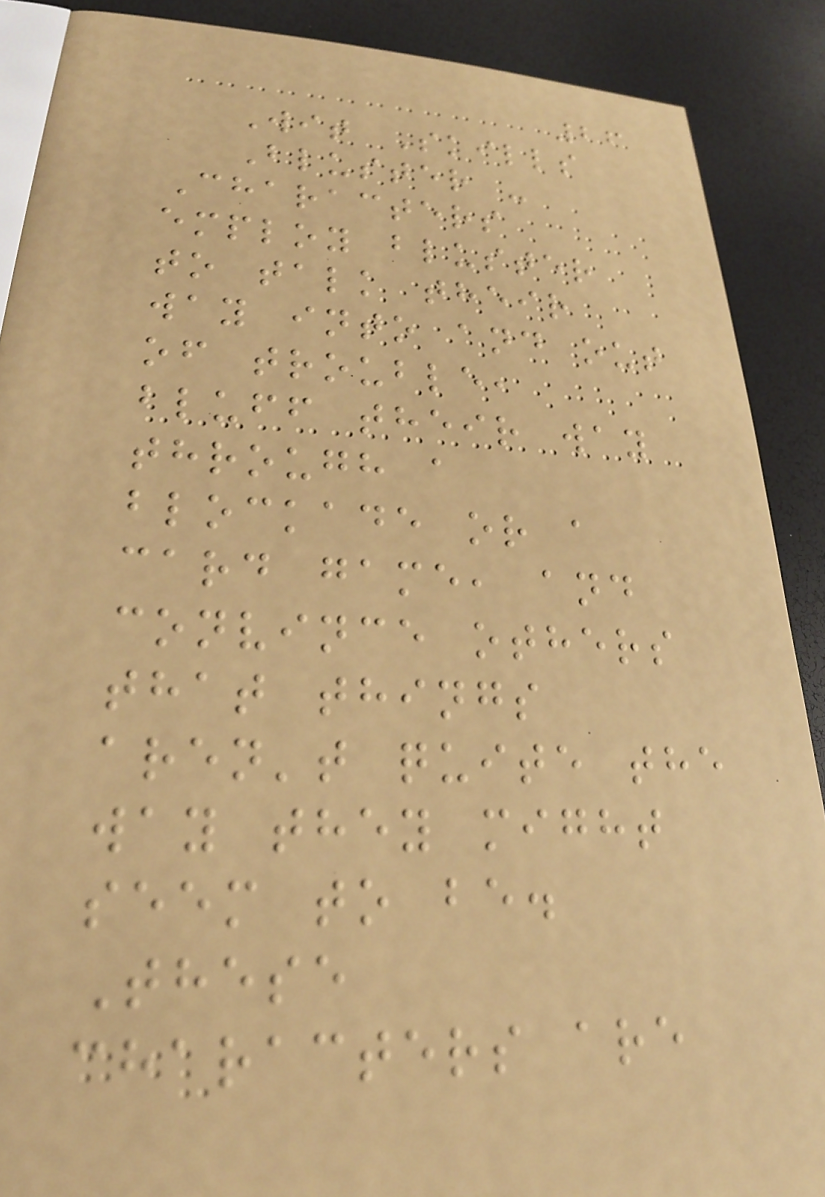26
Wit Skills
Bluster -
Characters
employ bluster
to talk their
way into and out
of trouble,
bluff their way
through a
blockade or a
card game, and
convince others
that things
aren't quite the
way they might
seem to be.
These
characters are
